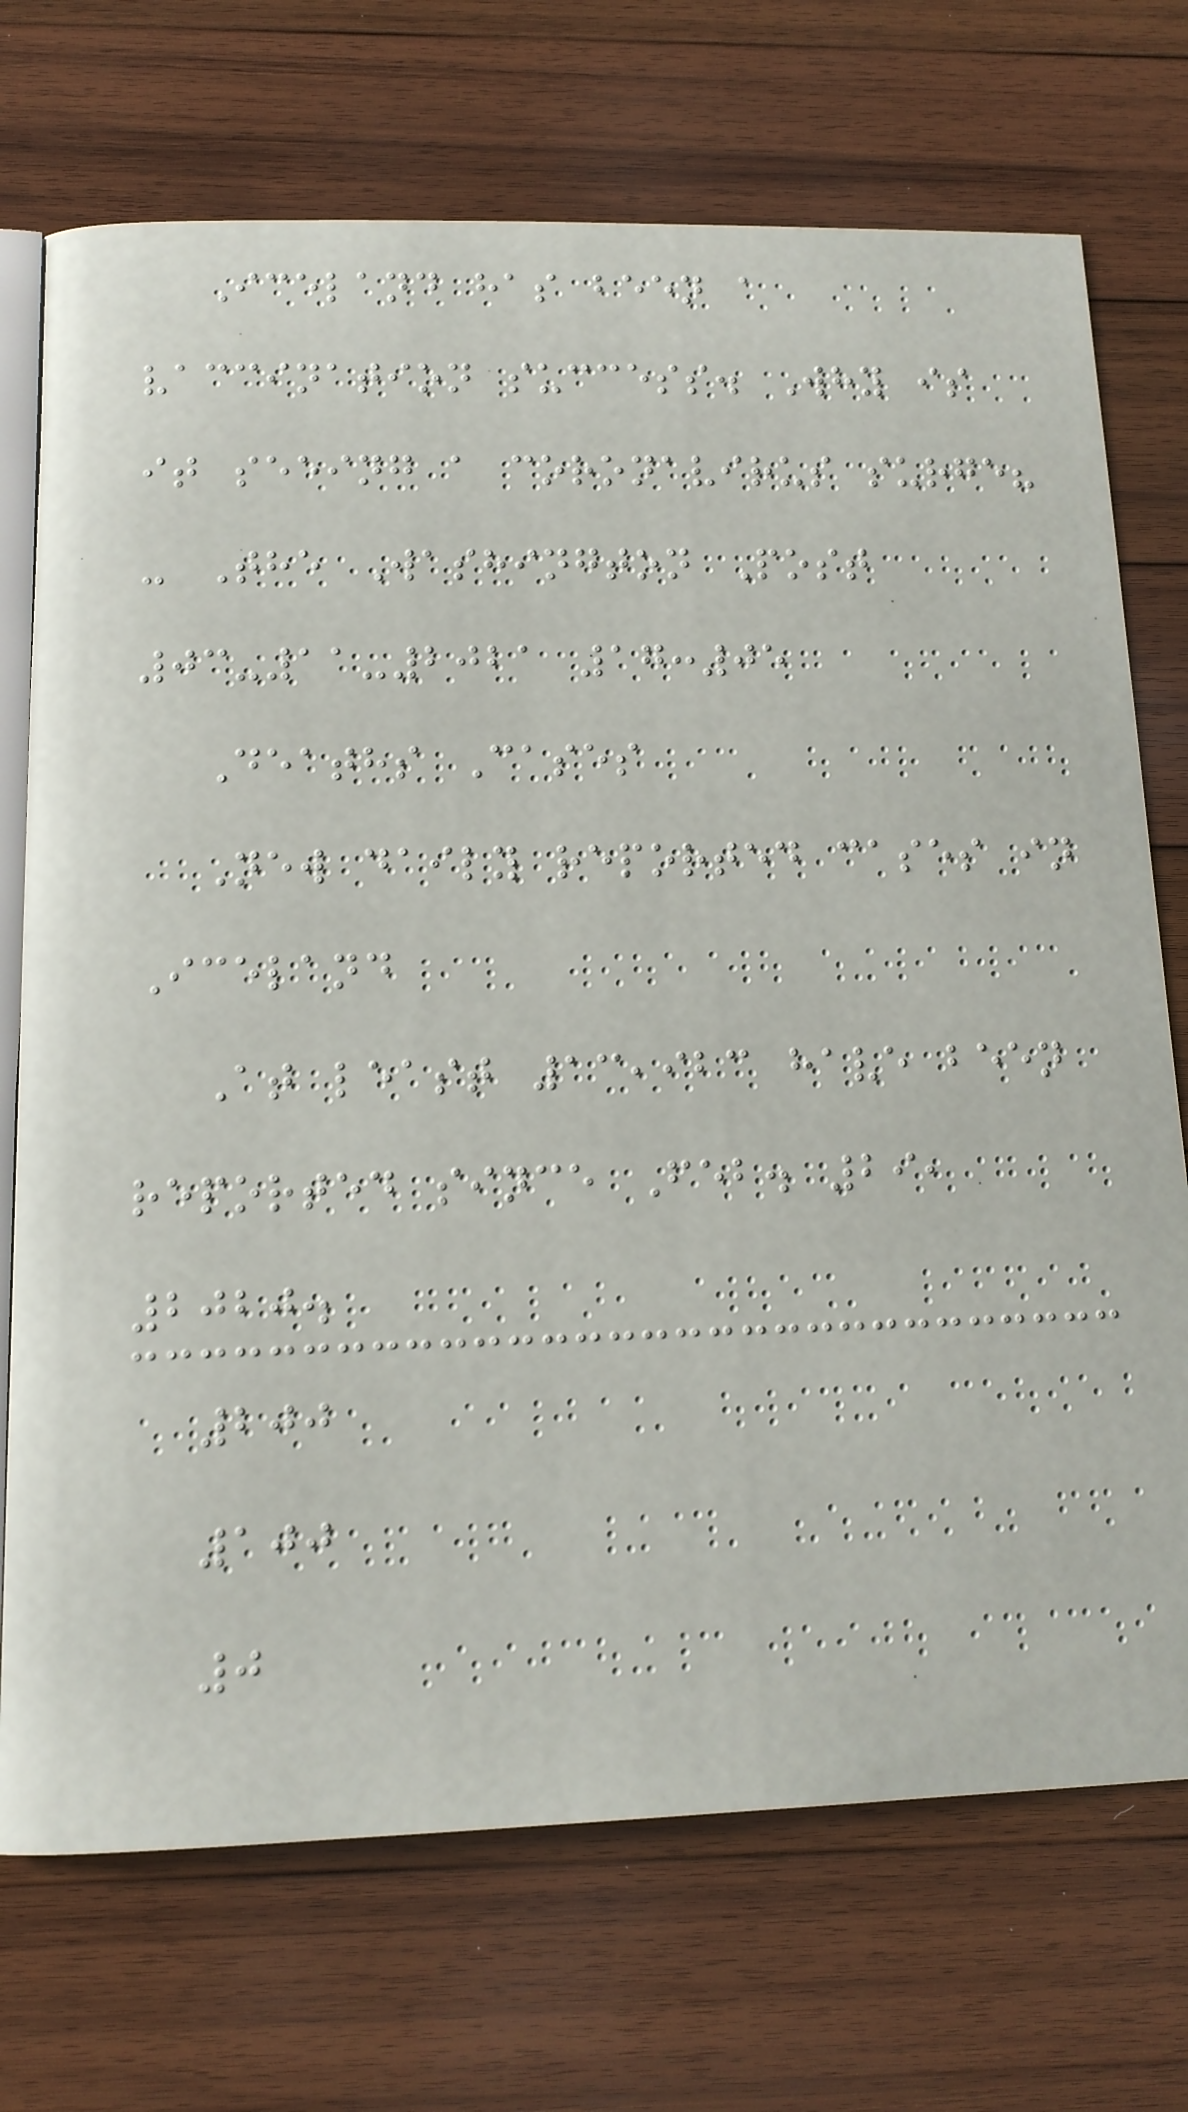Iceland has been a
vaccination success. Why is
it seeing a coronavirus surge?
- The Washington Post
03-11-2021 17:05
Deaths Cases
New daily reported cases in
Iceland
At least 13,923 have been
reported since Feb. 29,
2020.
200
100
0
